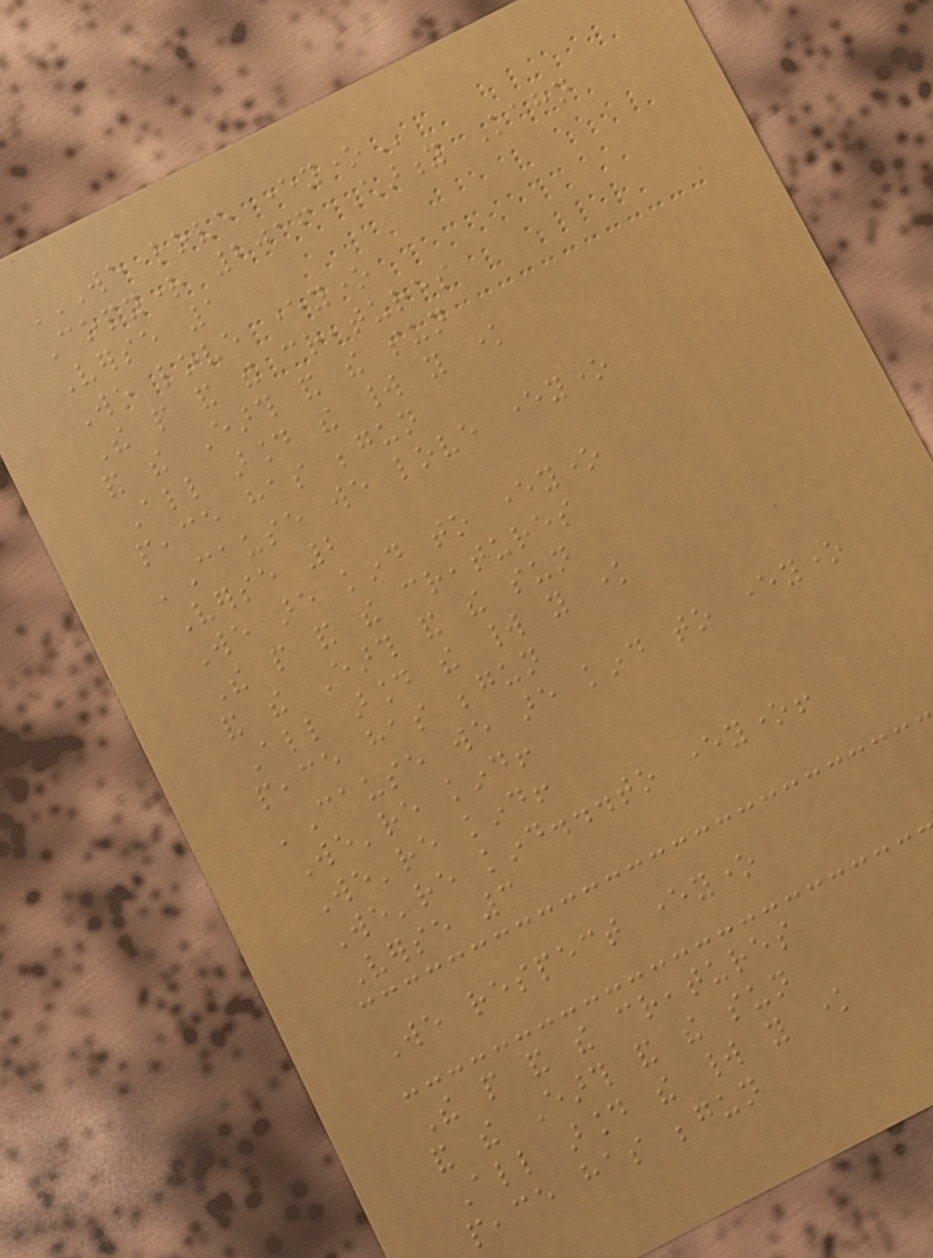WE LOVE EVERYONE
Copyright 2016 Charity Kahn
Verse 1
We love everyone
The people and the creatures
and the Earth and the sun
All around the world you know
peace has begun
'Cause we love everyone
Verse 2
We are kind to everyone
The people and the creatures
and the Earth and the sun
All around the world you know
peace has begun
'Cause we are kind to everyone
We're kind!
We're kind!
We're kind...to everyone!
Verse 3
We respect everyone
The people and the creatures
and the Earth and the sun
All around the world you know
peace has begun
